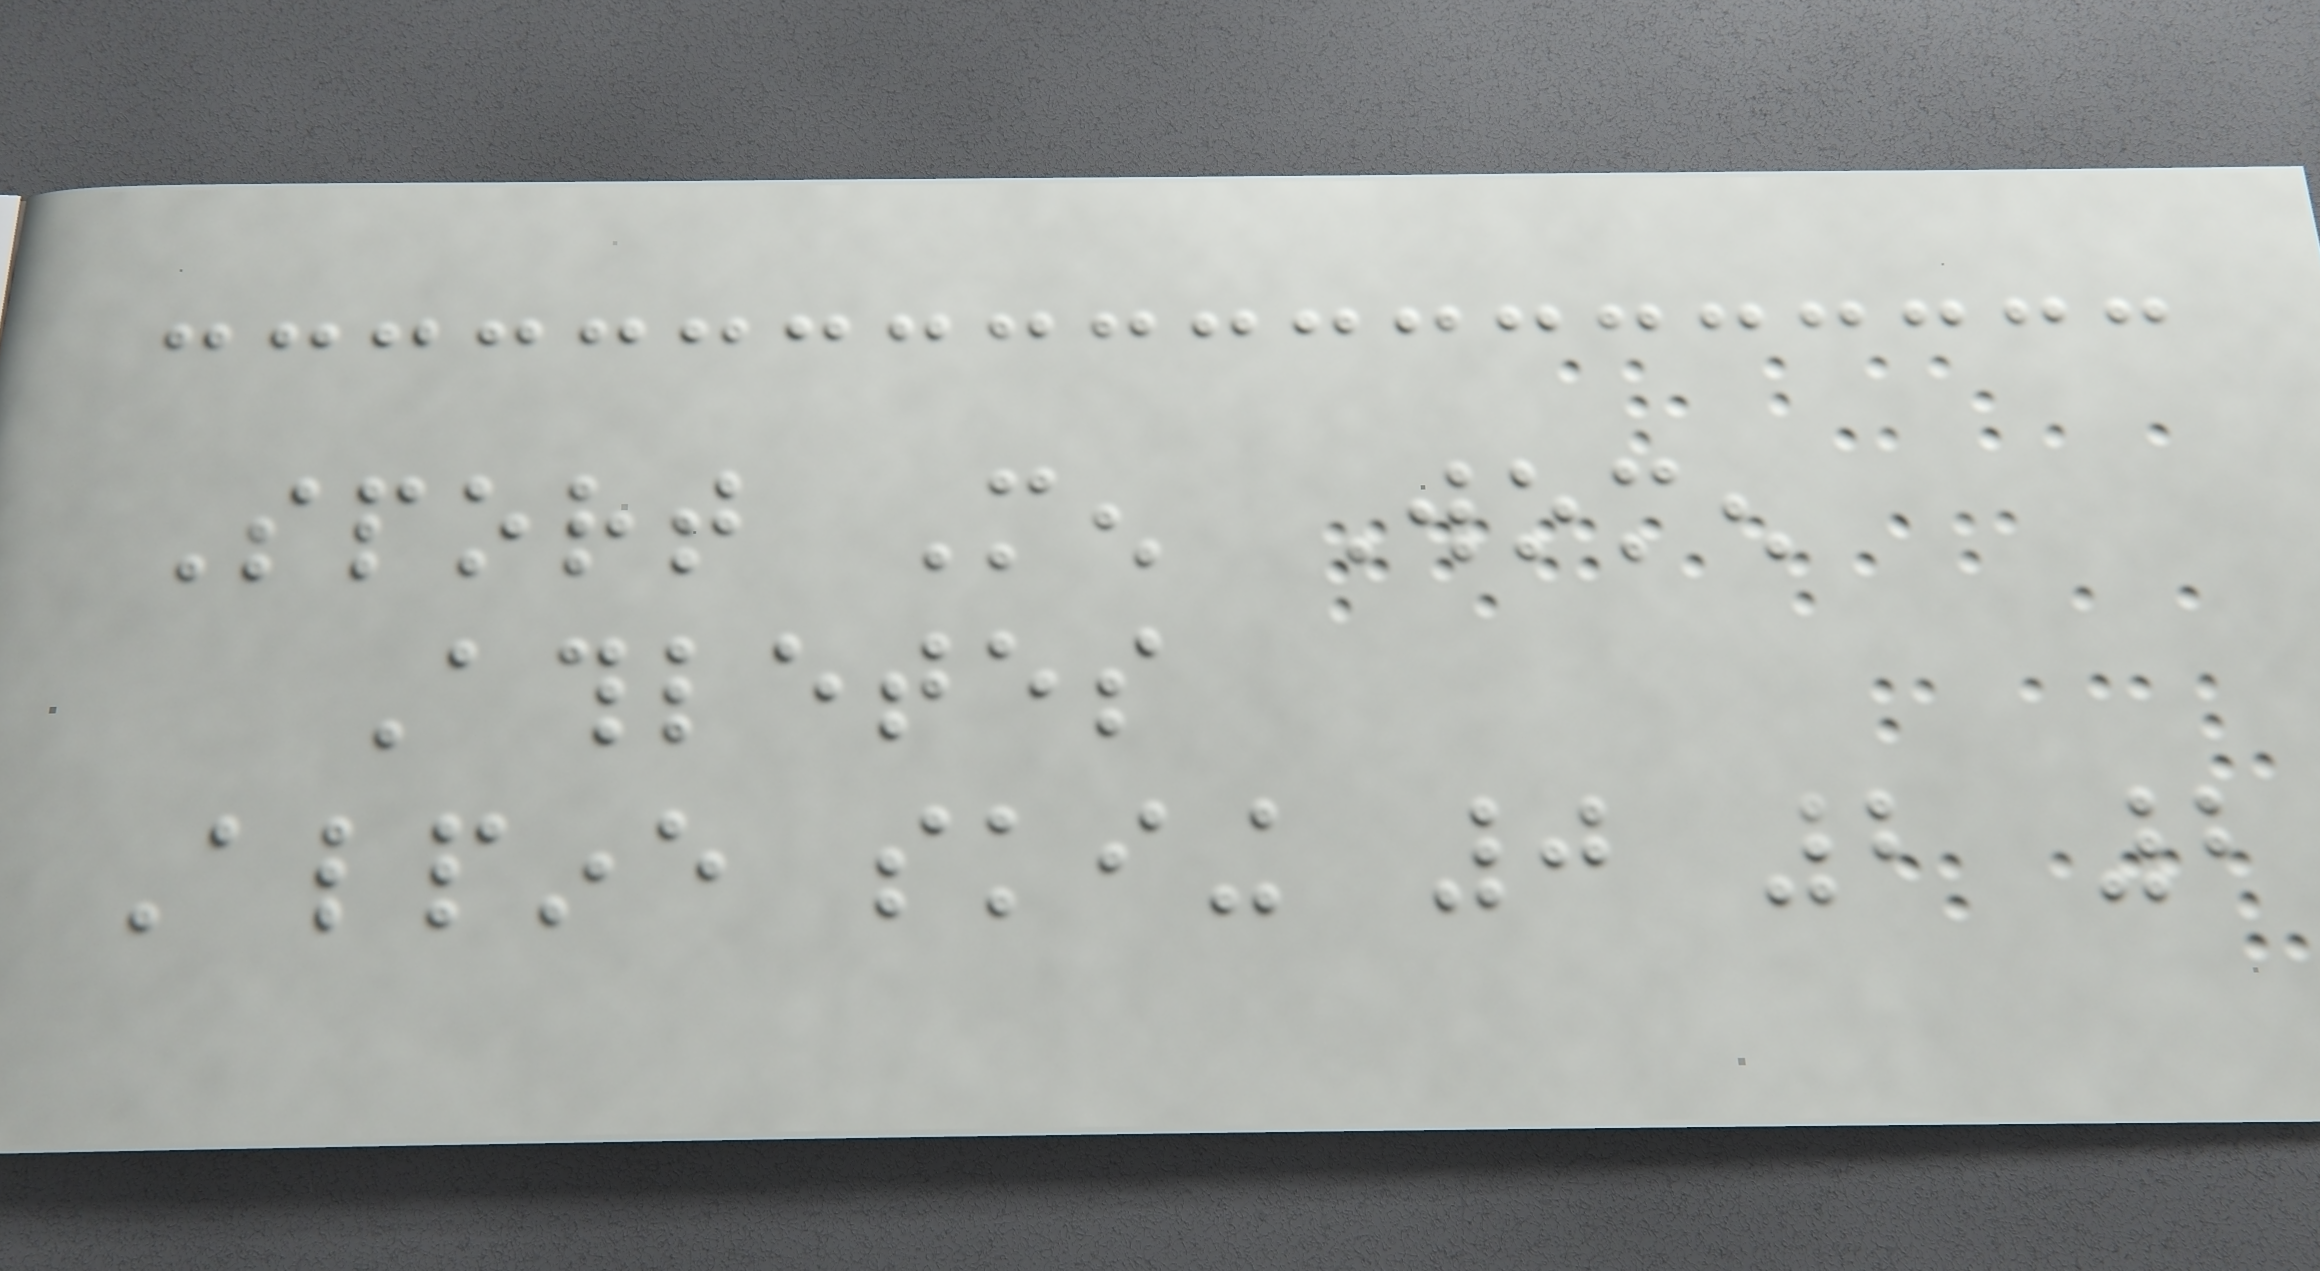Sport Men Women
Athletes
Alpine skiing 0 2 2
